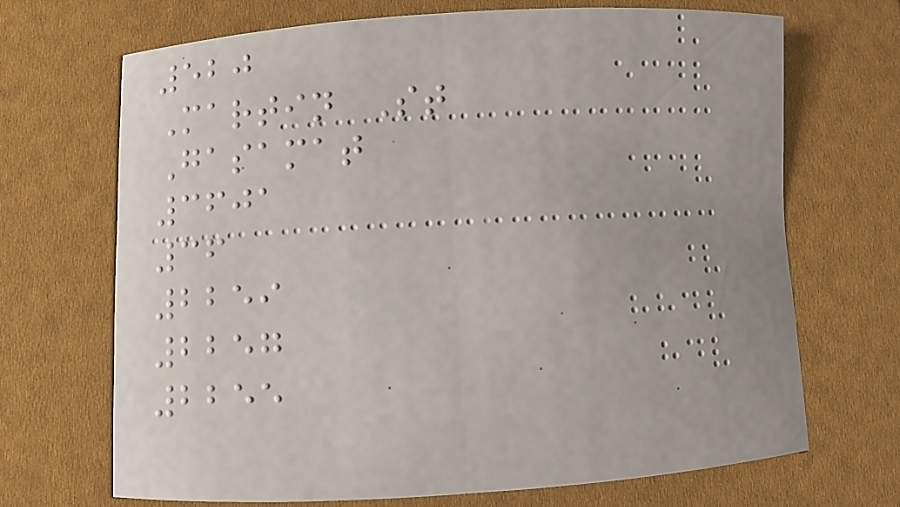520
Martin St
Gasamat
3601
36
2259
2257
2255
